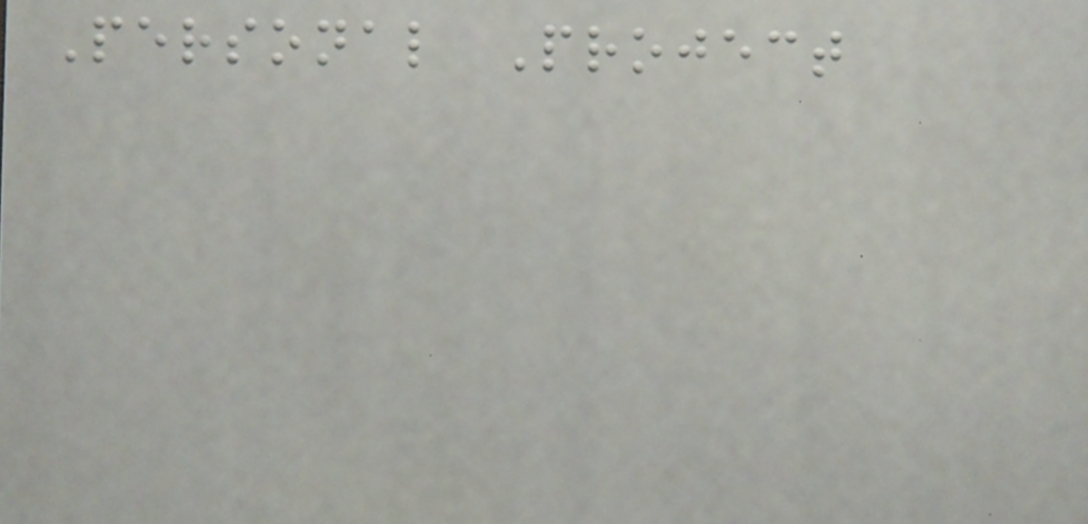Personal Project
